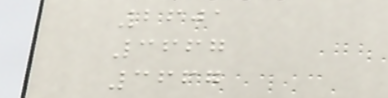2601
3667
3667
